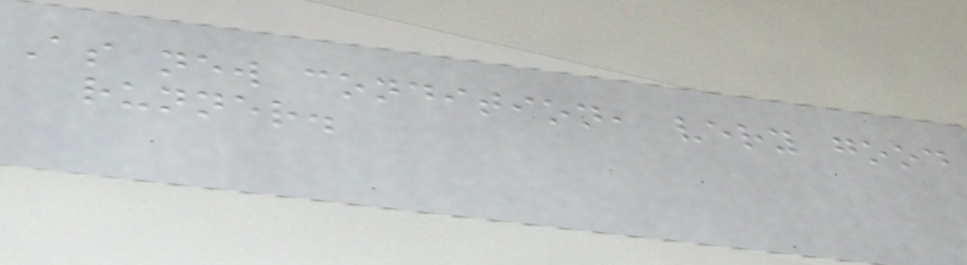As new condition, very good
runner.
